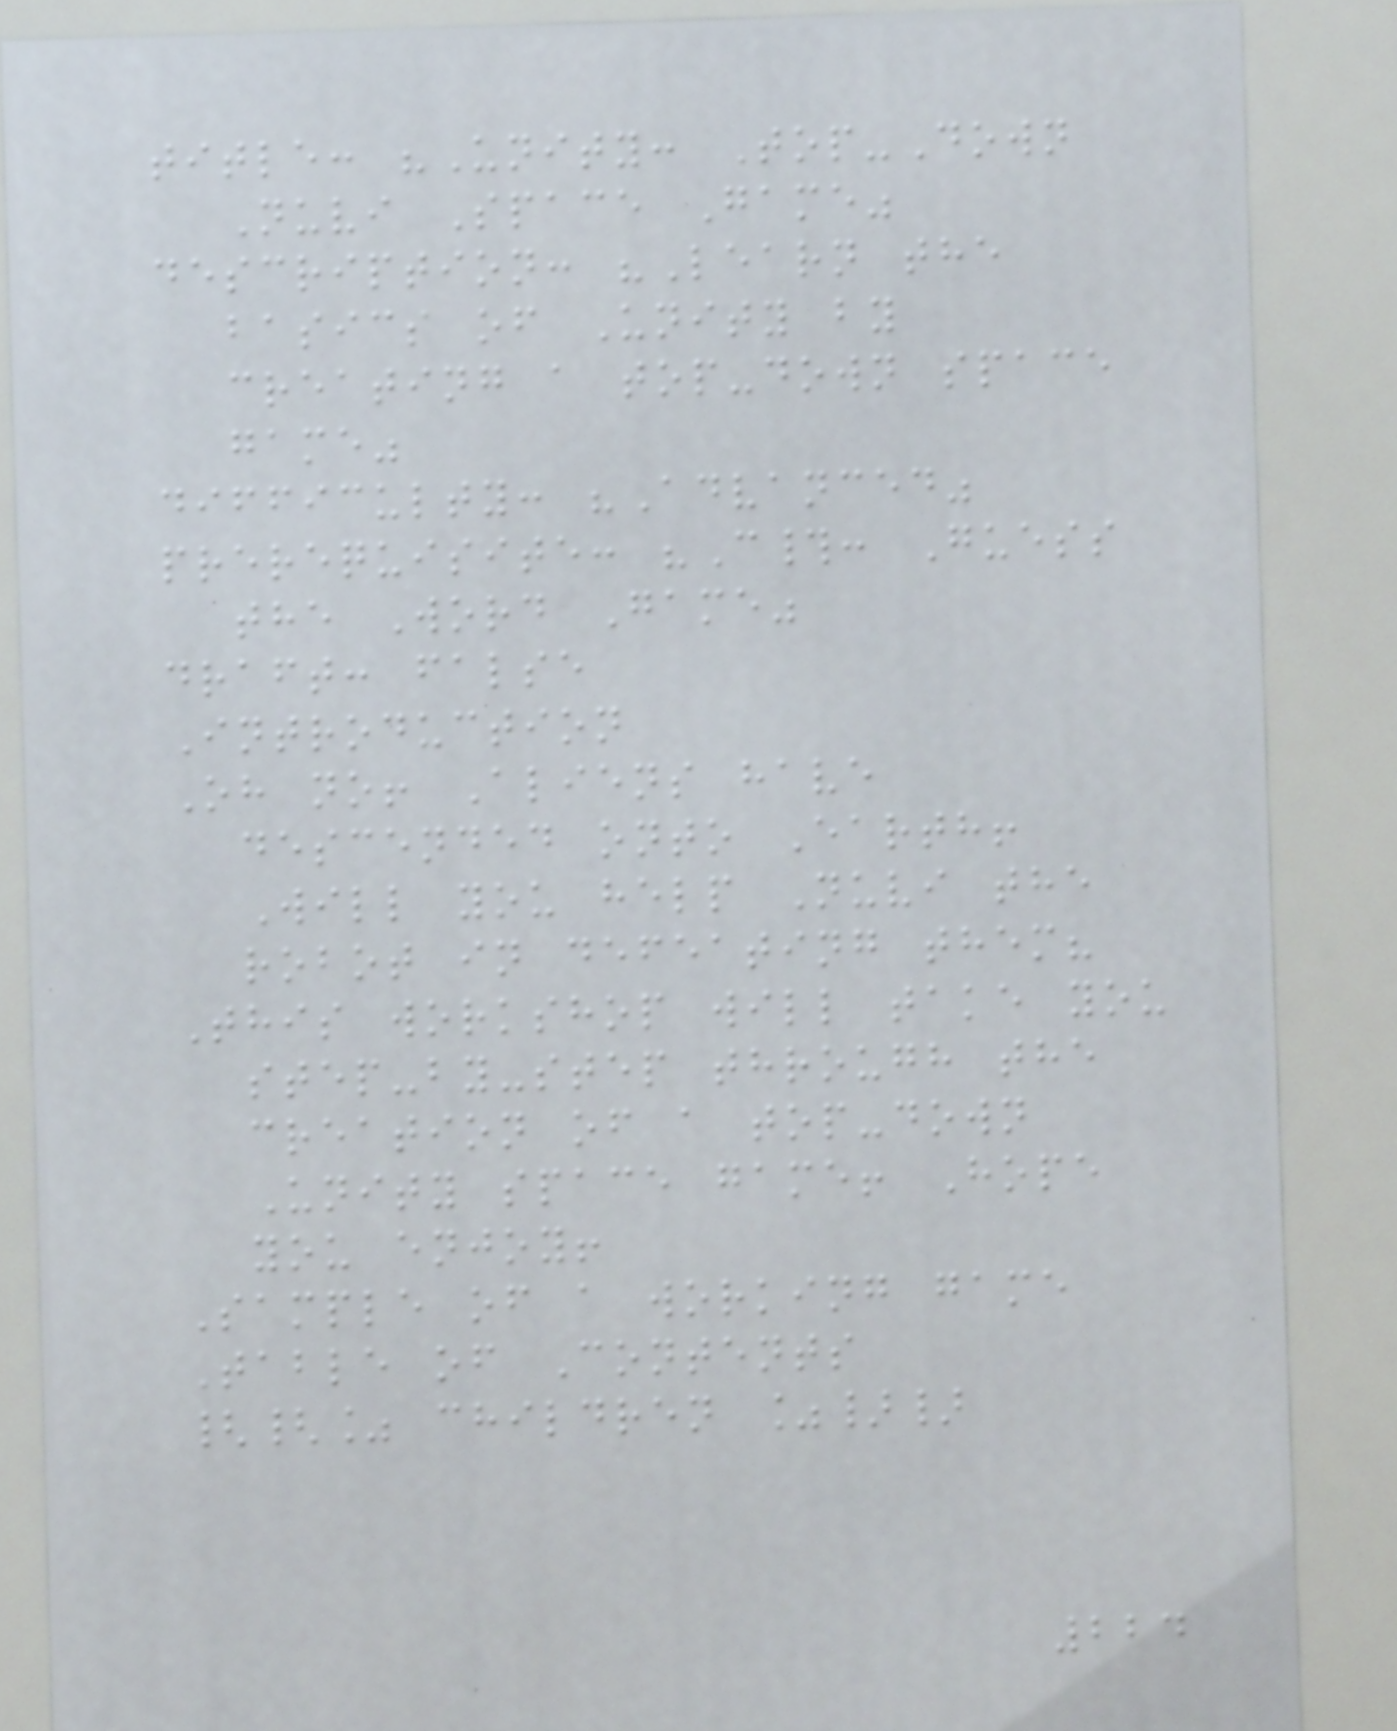title: "Unity: Top-Down
Nuvi Space Game"
description: "Learn the
basics of Unity by
creating a top-down space
game"
difficulty: "Advanced"
prerequisite: "C#: Guess
the Word Game"
draft: false
Introduction
Oh no! Aliens have
descended onto Earth!
Will you help Nuvi the
robot in defeating them?
This workshop will take you
step-by-step through the
creation of a top-down
Unity space game! Hope
you enjoy!
Sample of a working game
Table of Contents
{{% children %}}
224
